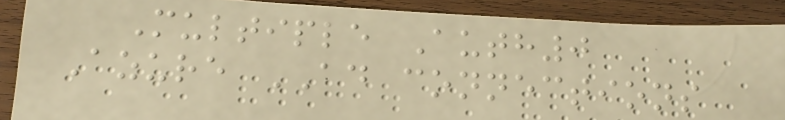Multiple Auth0
Azure AD connections
